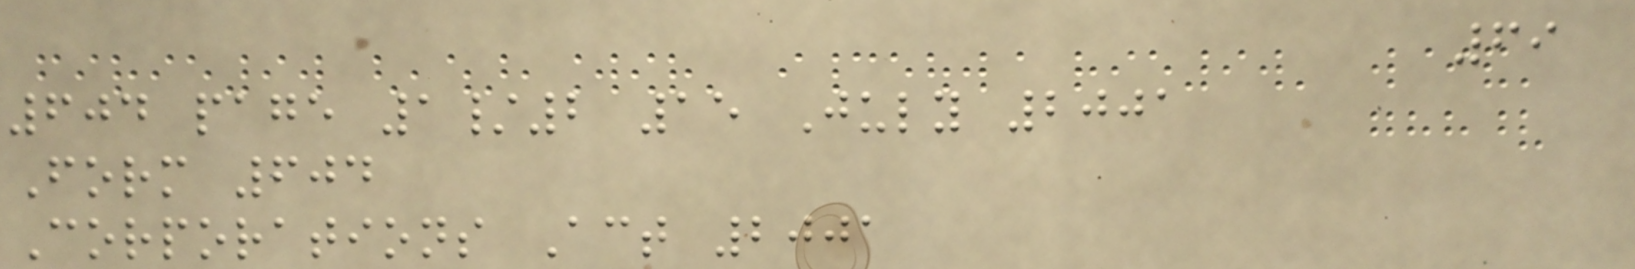69
604 page 1/2 15 July 2001
Form 604
Corporations Act 2001
